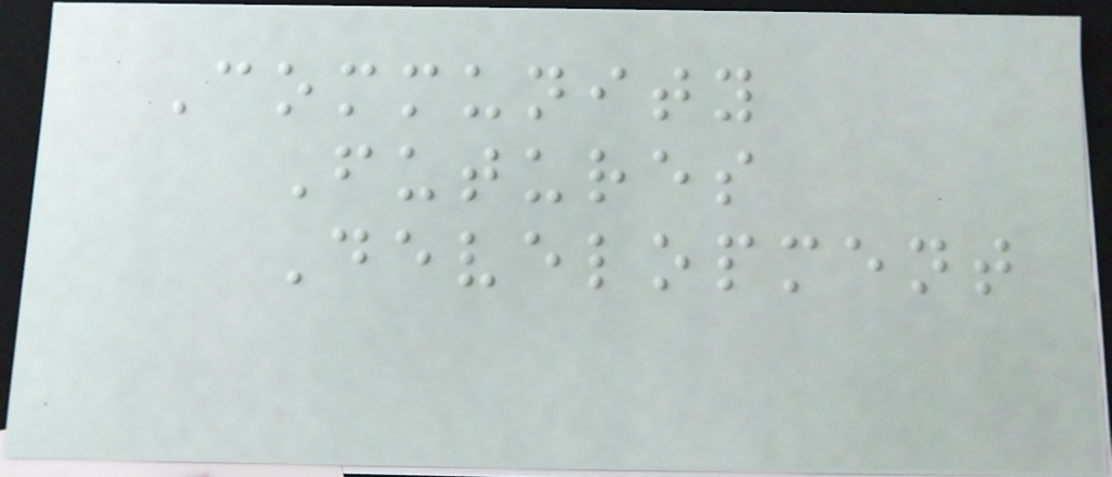Community
Futures
Development
